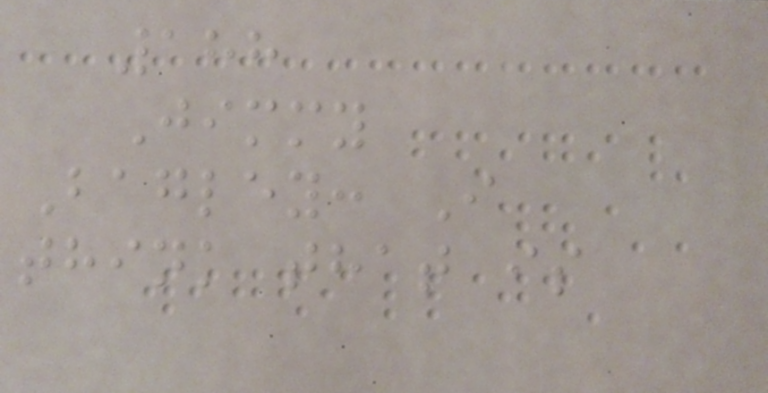188
Jimmy
Bagley: I
think that is
